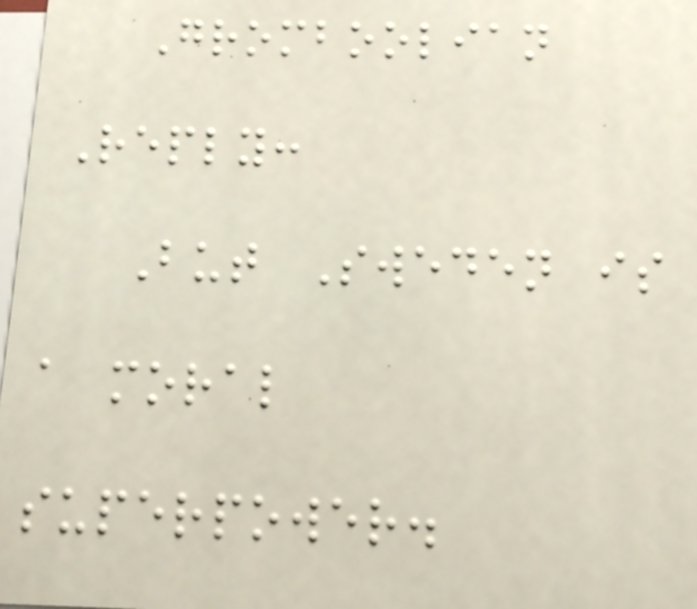Gromboolian
Reply:
But Sweden is
a moral
superpower.
